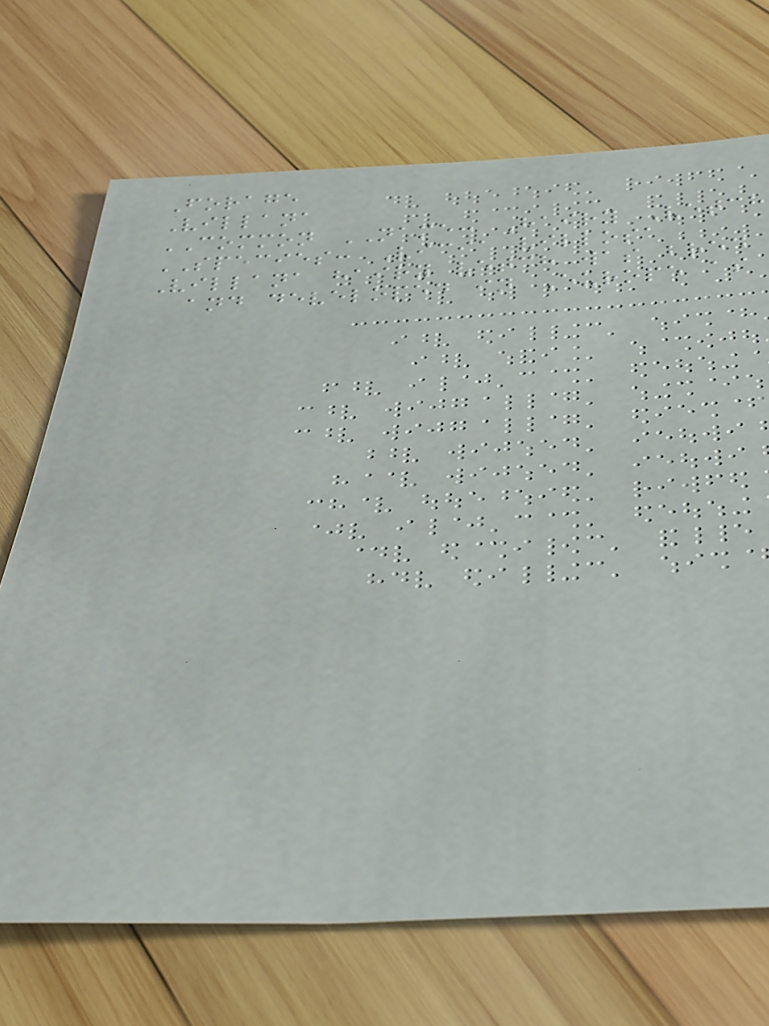Forage
Villana
COMMON NAME: Hairy Vetch
SPECIES: Vicia villosa
Villana hairy vetch was bred
and developed in Europe as
